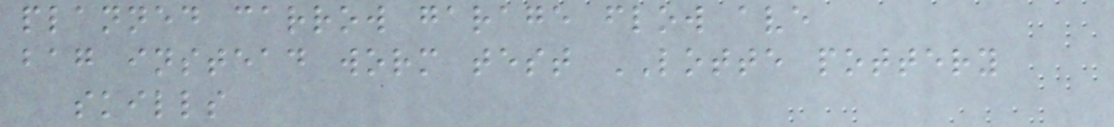planned carrow garage flow ave
bag instead worm test LOTTE pottery
skills
